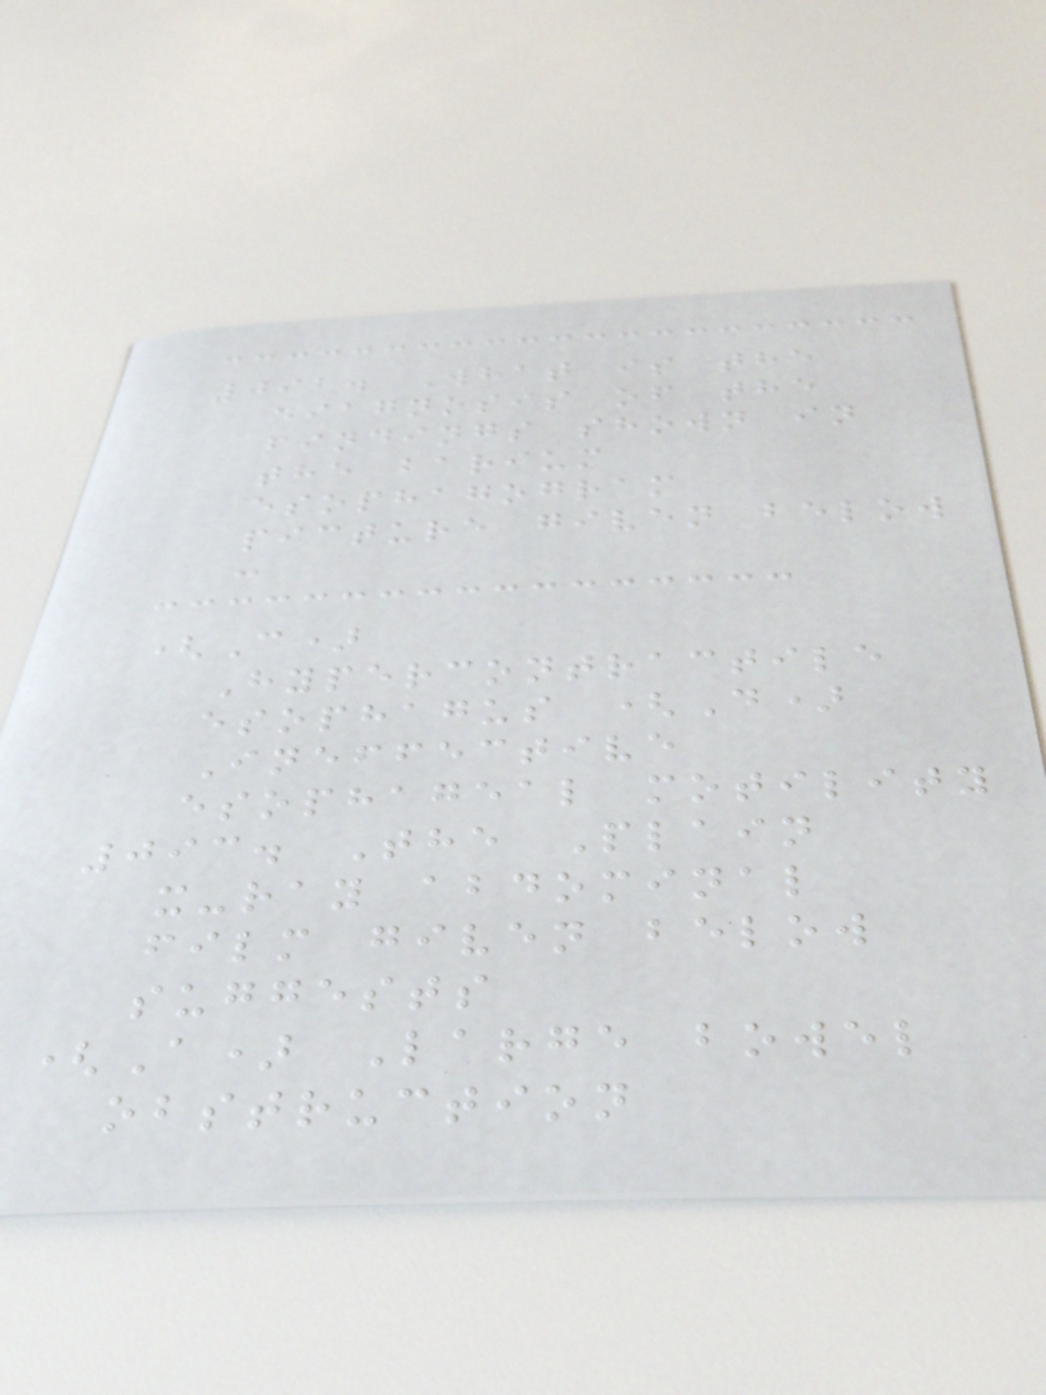092. What is the
diagnosis of the
findings shown in
the barium
esophagogram
picture given below
:
(C)
Hypercontractile
esophagus (D)
Ineffective
esophageal motility
093. The Plain
x-ray abdominal
film given below
suggests
(A) Large bowel
obstruction
